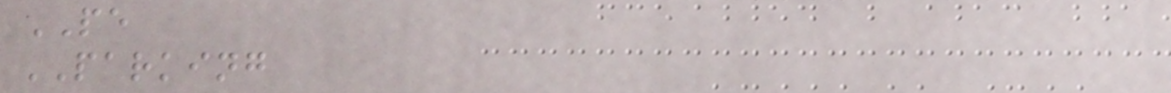PE
PARKING
